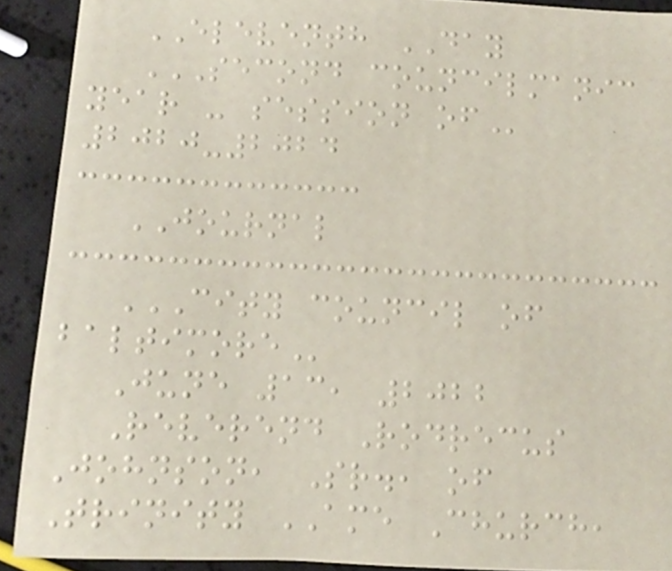ELEVENTH DAY
SECOND COUNCILMANIC
YEAR - SESSION OF
2020-2024
JOURNAL
CITY COUNCIL OF
BALTIMORE
June 13, 2022
Reverend Rodrecus
Johnson, Sr., of
Trinity AME Church,
